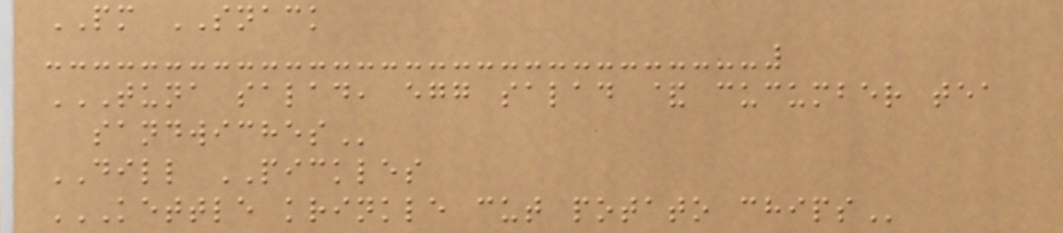PM SNACK
TUNA SALAD, EGG SALAD & CUCUMBER TEA
SANDWICHES
DILL PICKLES
KETTLE KRINKLE CUT POTATO CHIPS
